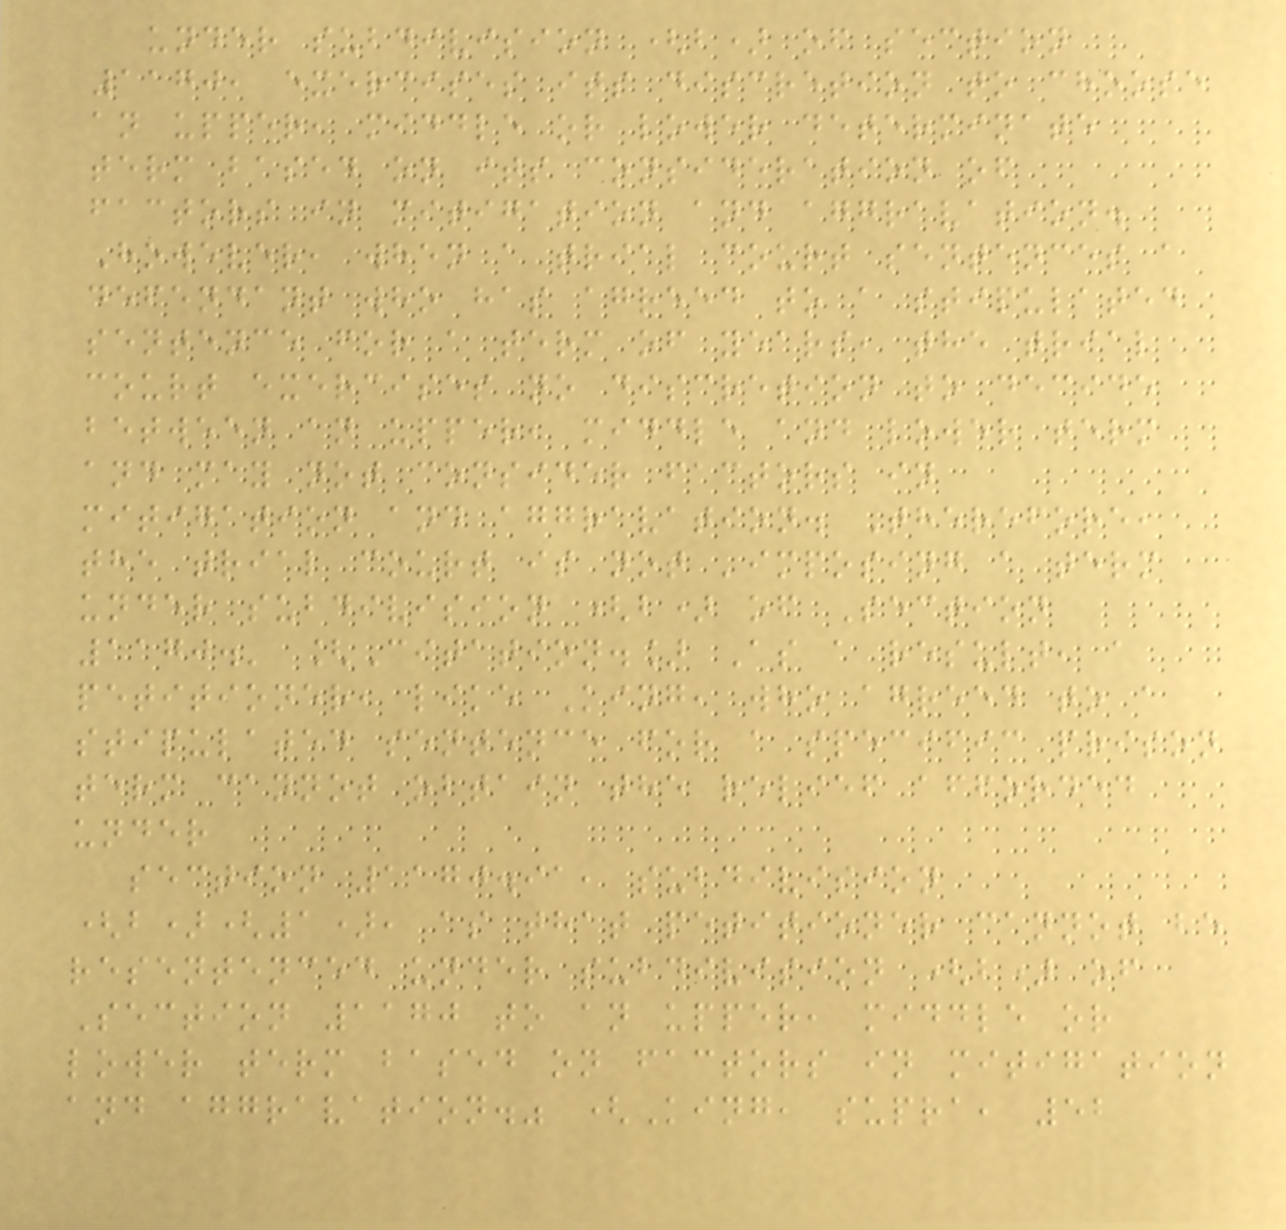under subdivision (b) of section
1170, exercises its discretion to choose
an upper, middle or lower determinate
term based on its consideration of
factors in mitigation and aggravation.
However, when a trial court sentences a
defendant who has agreed to a stipulated
sentence for a term of years, the trial
court exercises no discretion to decide
between an upper, middle and lower term
and may not consider factors in
mitigation and aggravation. Therefore,
the trial court is not 'imposing a term
under subdivision (b) of Section
1170.' [Citation.] As a result, a
petitioner, like King, who agreed to a
stipulated sentence for a specific prison
term cannot obtain the relief afforded
under
section 1170.91, subdivision
(b)(1), as that petitioner cannot be
resentenced under subdivision (b) of
Section 1170 to an upper, middle or
lower term based on factors in mitigation
and aggravation." (King, supra, 52
